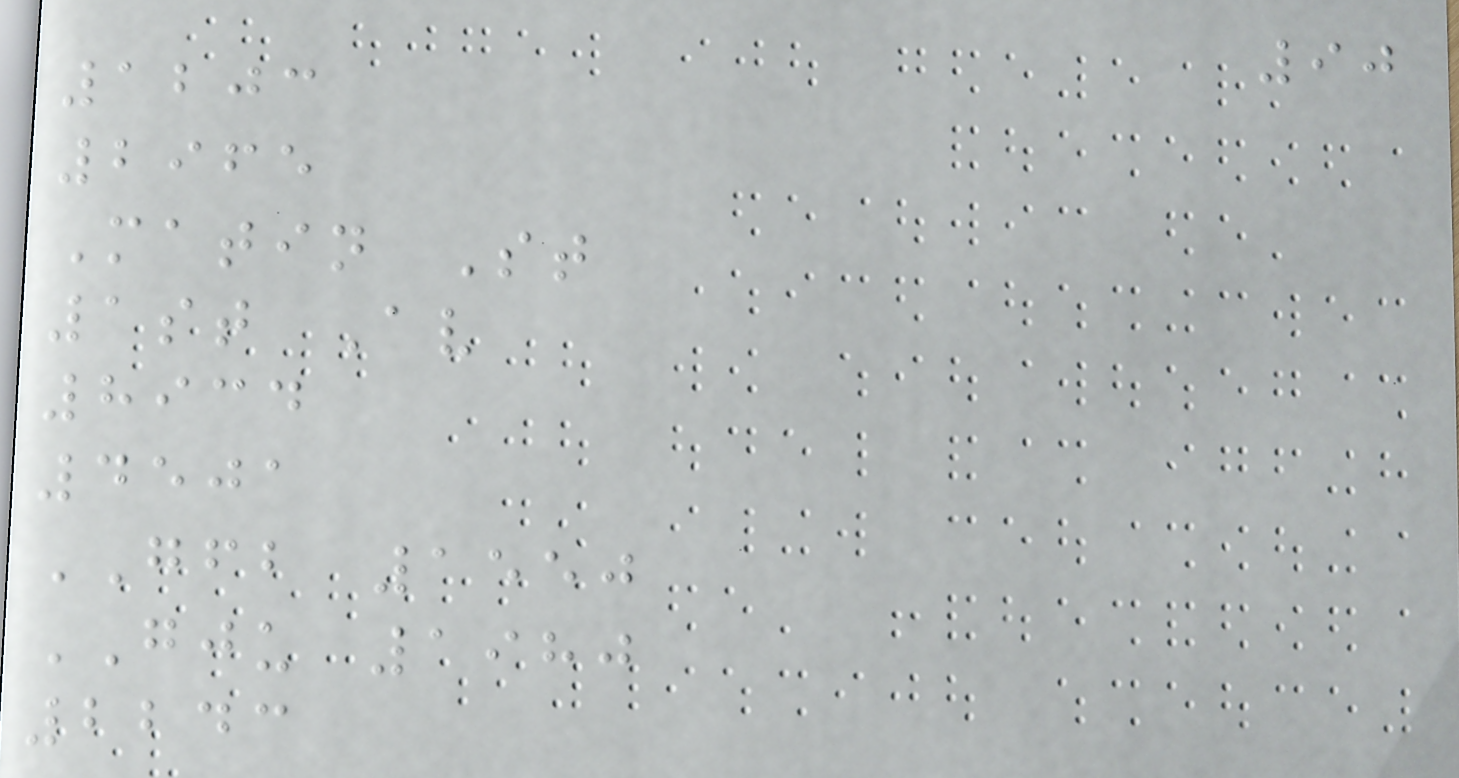90
1203
2965
Matin St
1st Av
8934
4501
GFB 1550
GJU 1980
2243
